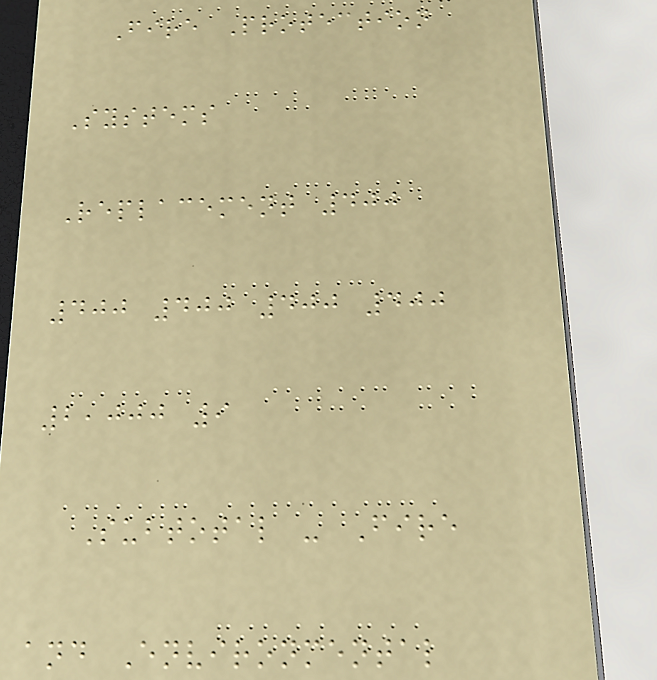Fire Protection
Systems
Replacement 400
400 400 400 400
2,000 9
Subtotal - Fire
and Environmental
